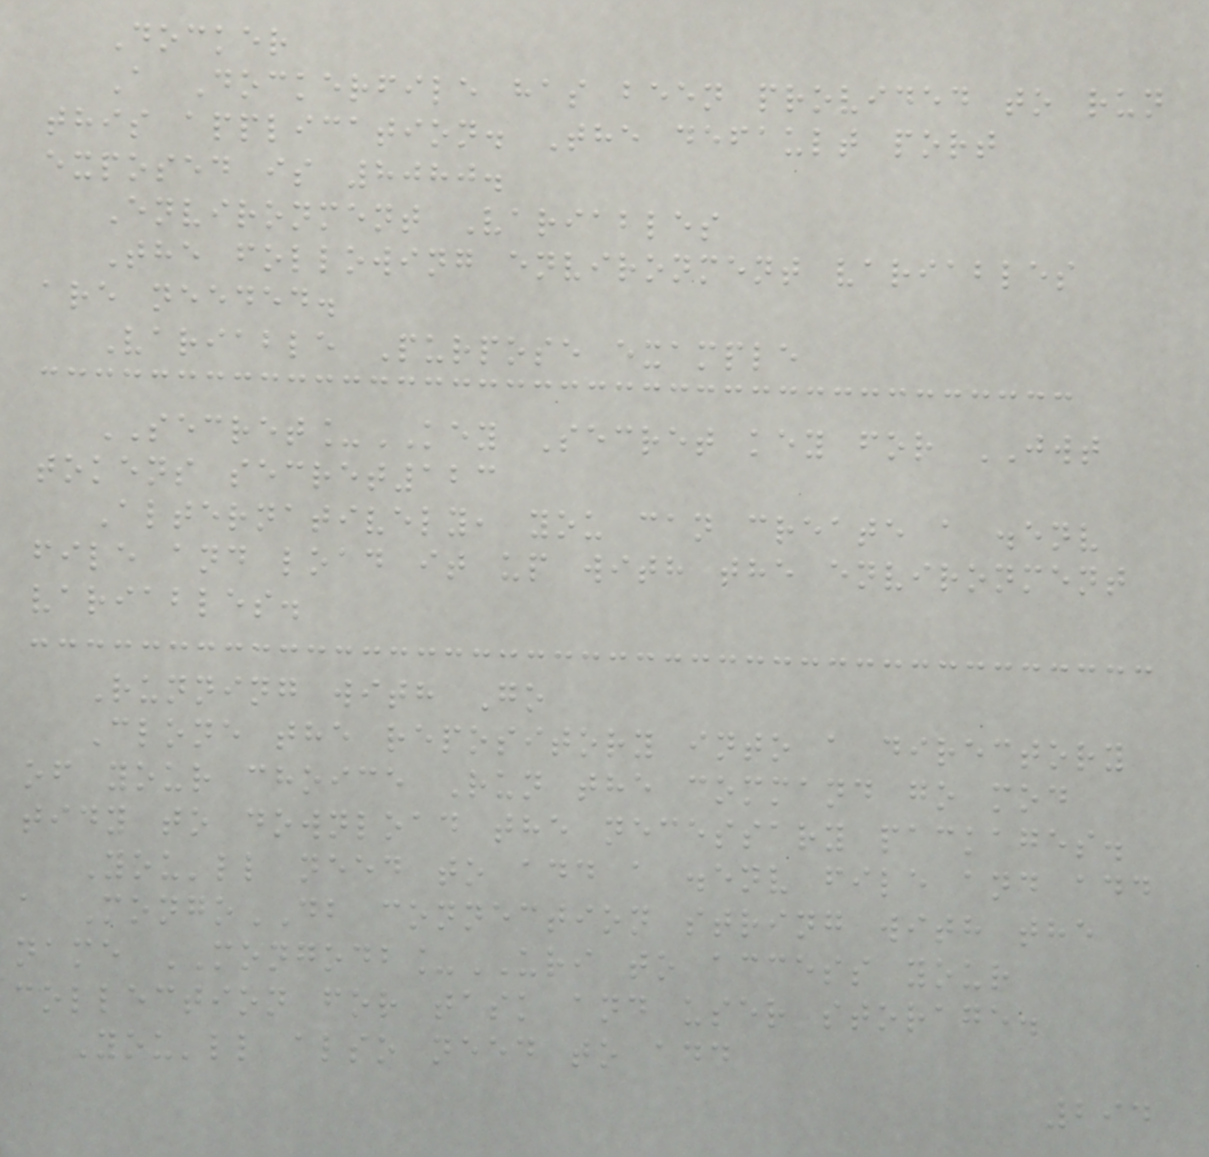Docker
A Dockerfile has been provided to run
this application. The default port
exposed is 8080.
Environment Variables
The following environment variables
are needed.
Variable Purpose example
SECRET_KEY Secret key for JWT
tokens secret123
Alternatively, you can create a .env
file and load it up with the environment
variables.
Running with Go
Clone the repository into a directory
of your choice Run the command go mod
tidy to download the necessary packages.
You'll need to add a .env file and add
a MongoDB connection string with the
name MONGODB_URI to access your
collection for task and user storage.
You'll also need to add
294
